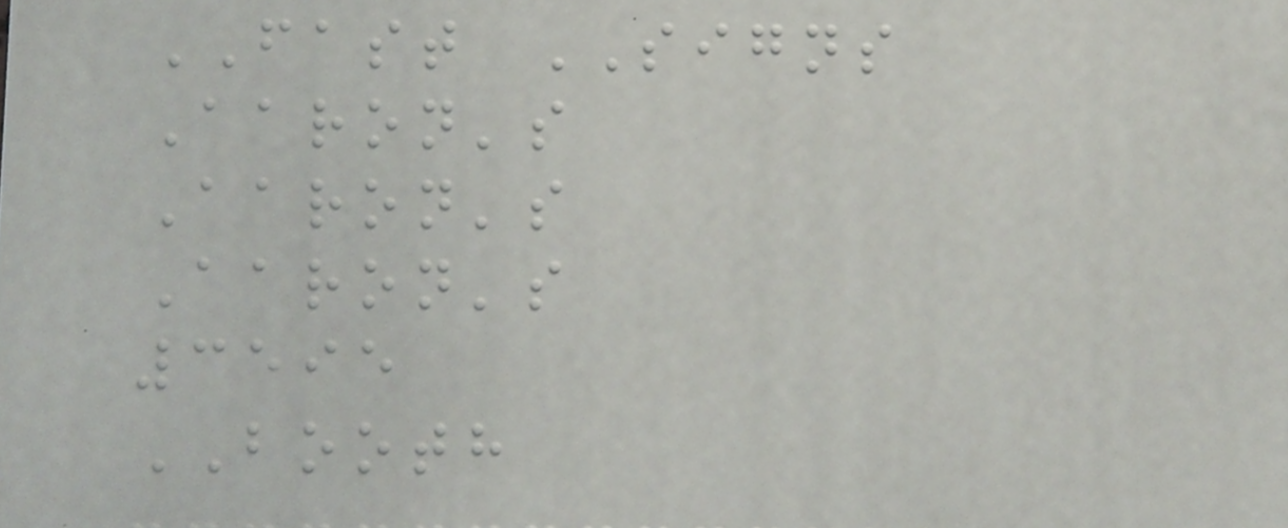FAST SIGNS
Aaron's
Aaron's
Aaron's
3595
BOOTH
